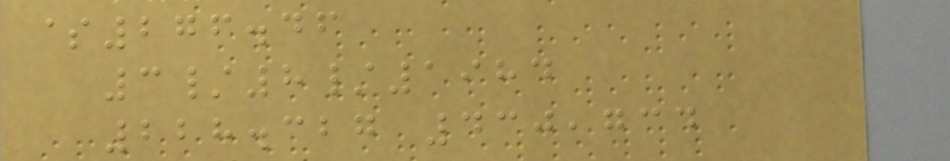$276.46
3/8/1984
228.327 430,734
